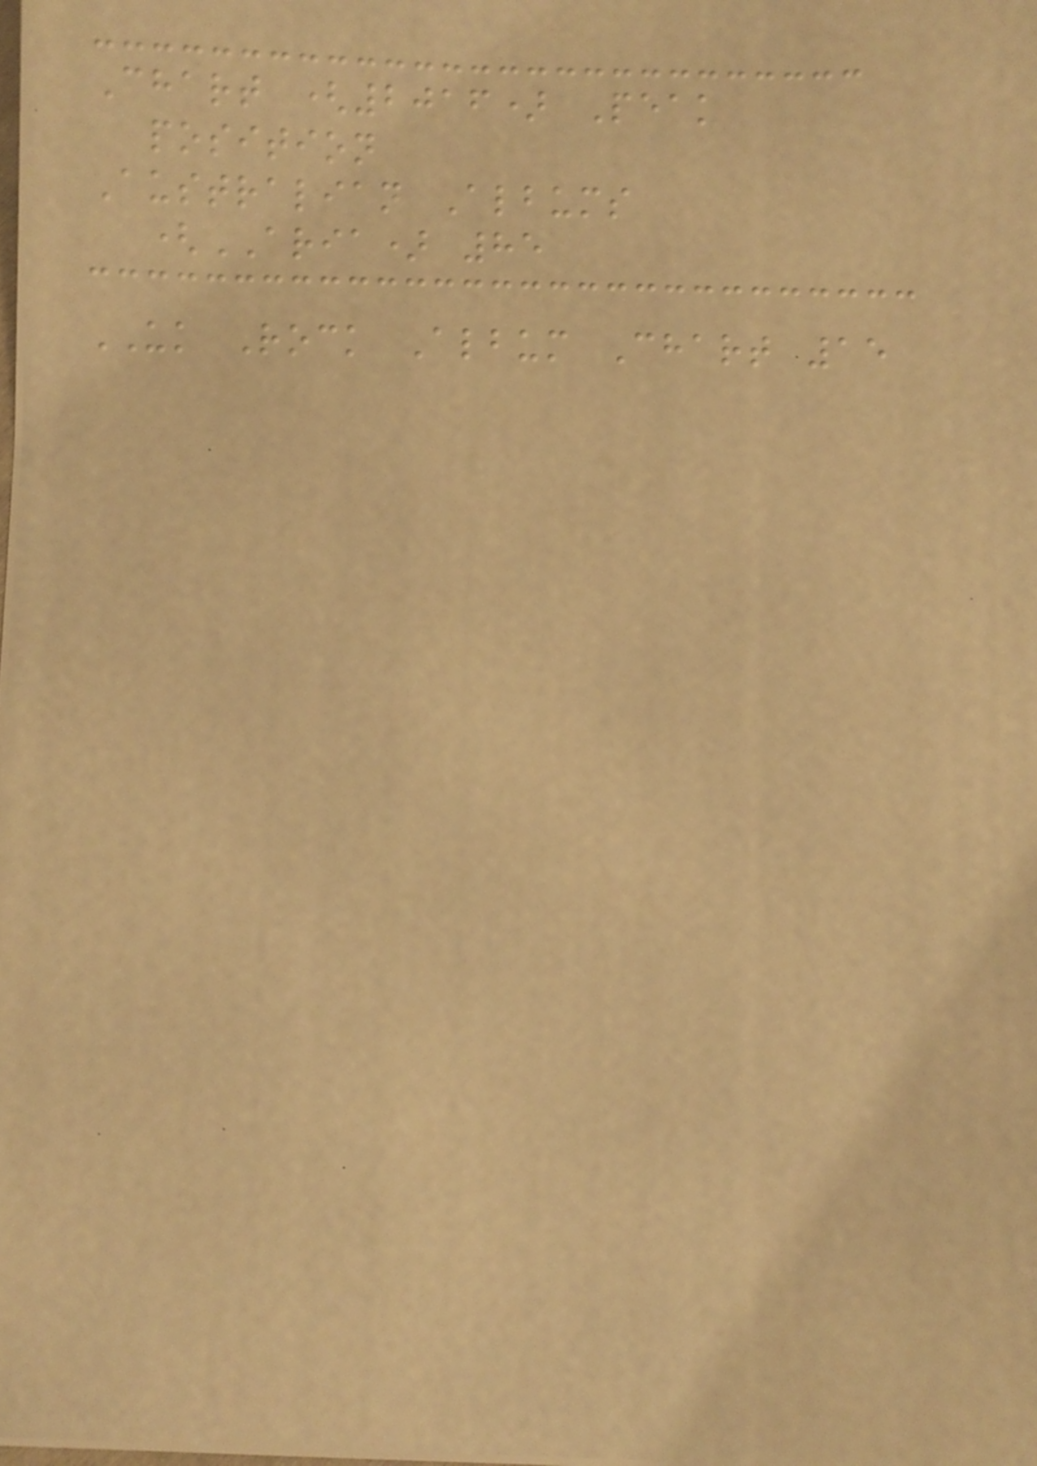Chart (2016) Peak
position
Australian Albums
(ARIA) 85
UK Rock Album Chart 15
